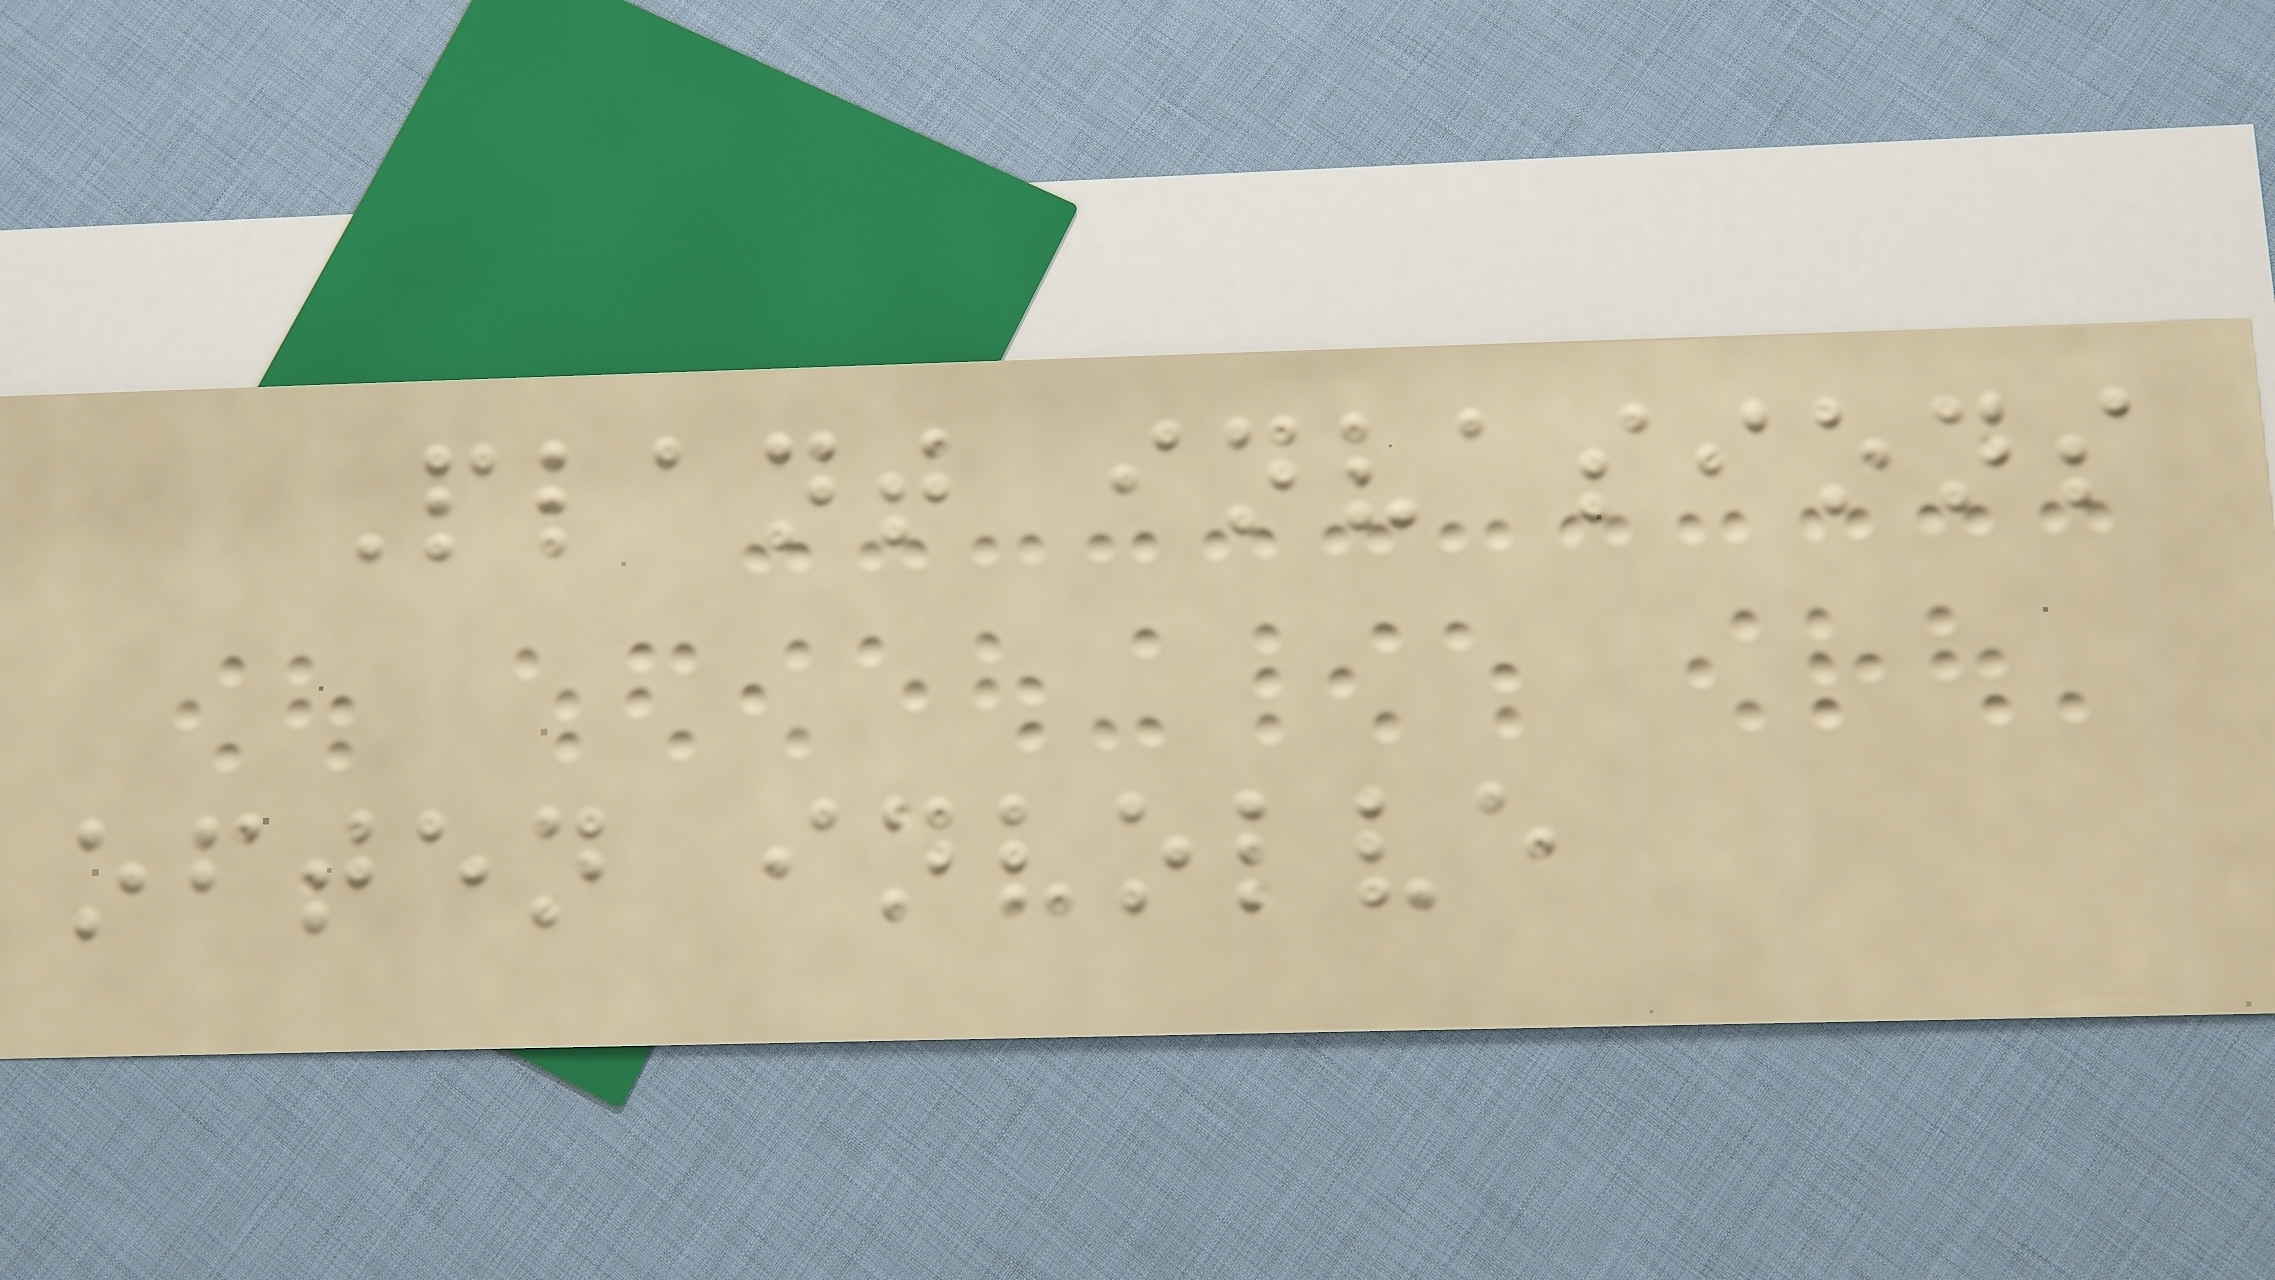Plant invasions
often involve
